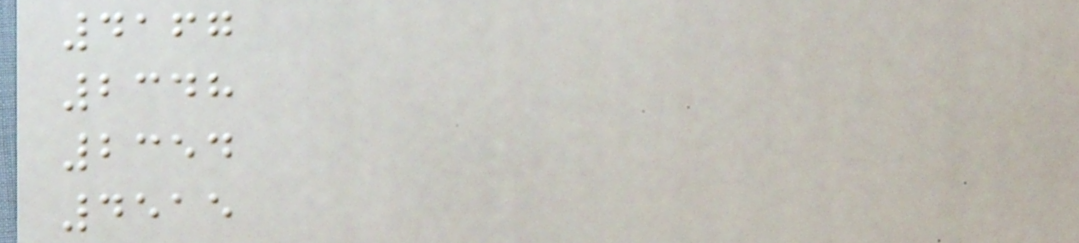4167
2348
2354
4515
